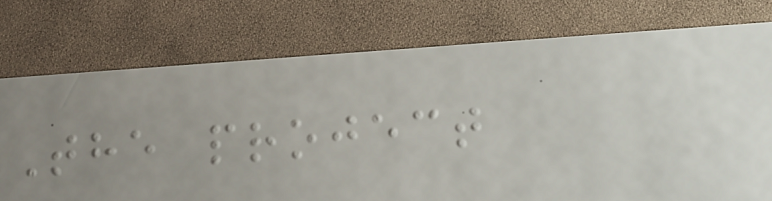The project
